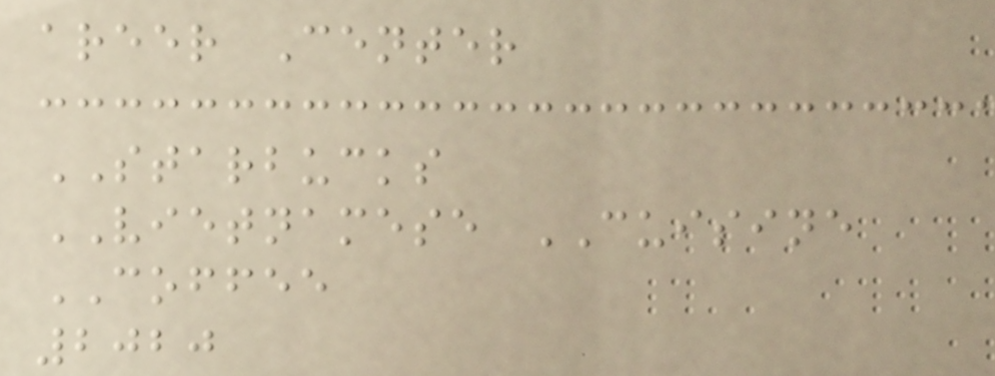areer Center
STARBUCKS
VIETNAMESE CUISINE
COFFEE
2020
